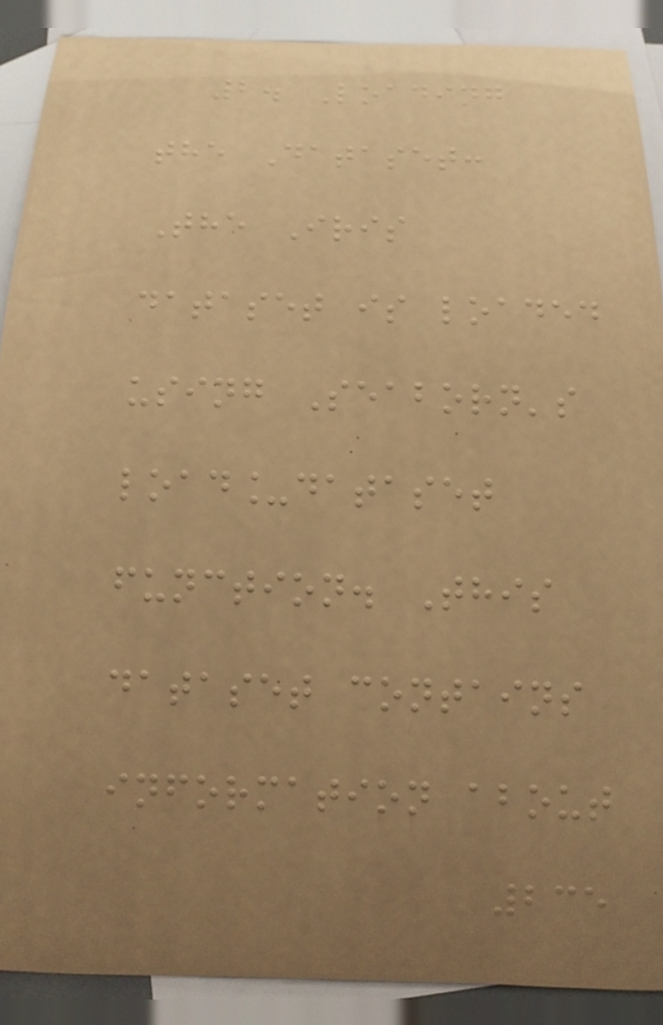2. Loading
the Dataset:
The Iris
dataset is loaded
using Seaborn's
load_dataset
function. This
dataset contains
information about
235
